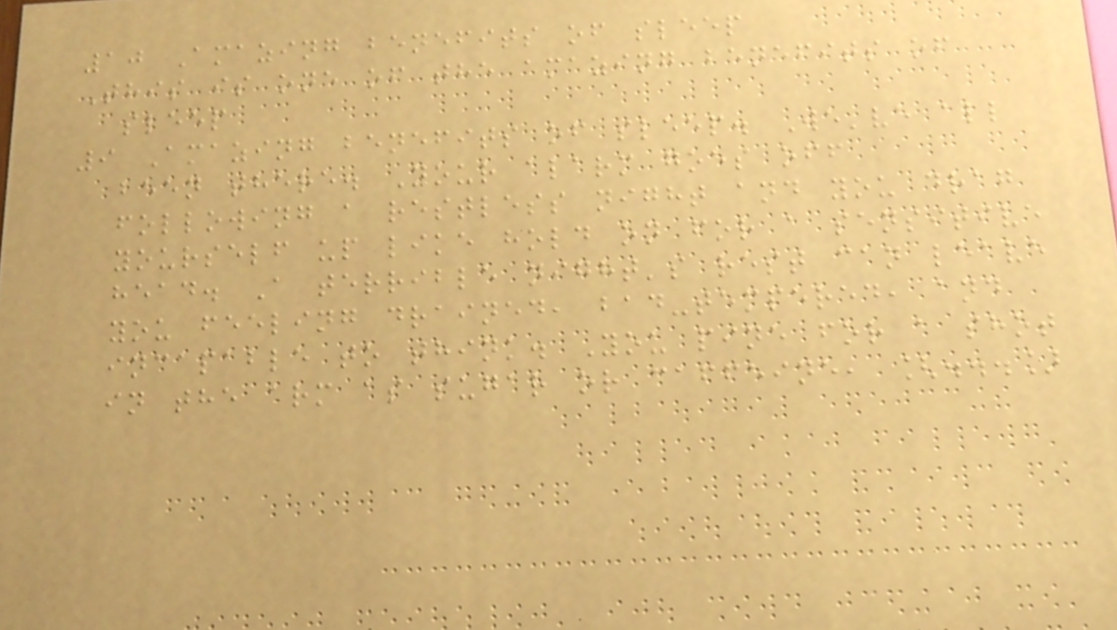10 Amazing benefits of sleep
This is one of the amazing benefits of
sleep
9 Amazing benefits of sleep. We've all
been there. Your alarm goes off
following a restless night and you drag
yourself up like hold on for a sensitive
head. A terrible night's rest can leave
you feeling drained, bad-tempered, and
incapable to think. You pine for a shot
in the arm as sugar or caffeine, [...]
